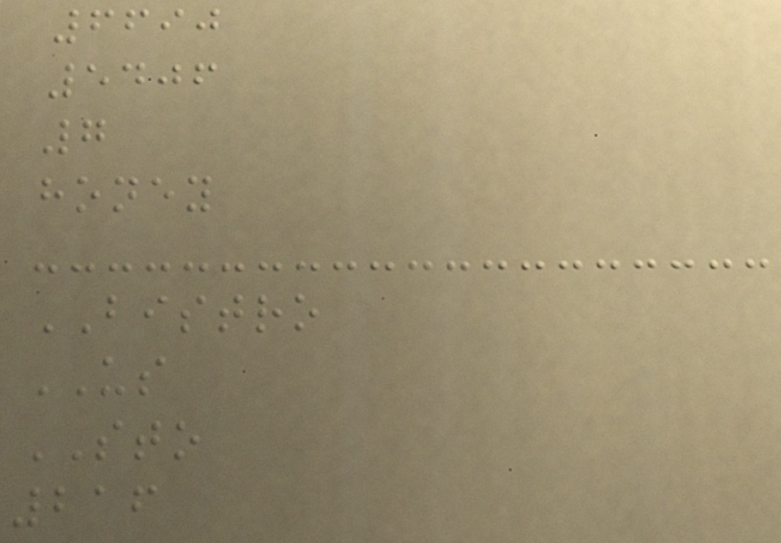6690
5406
7
honey
BISTRO
US
STO
216
